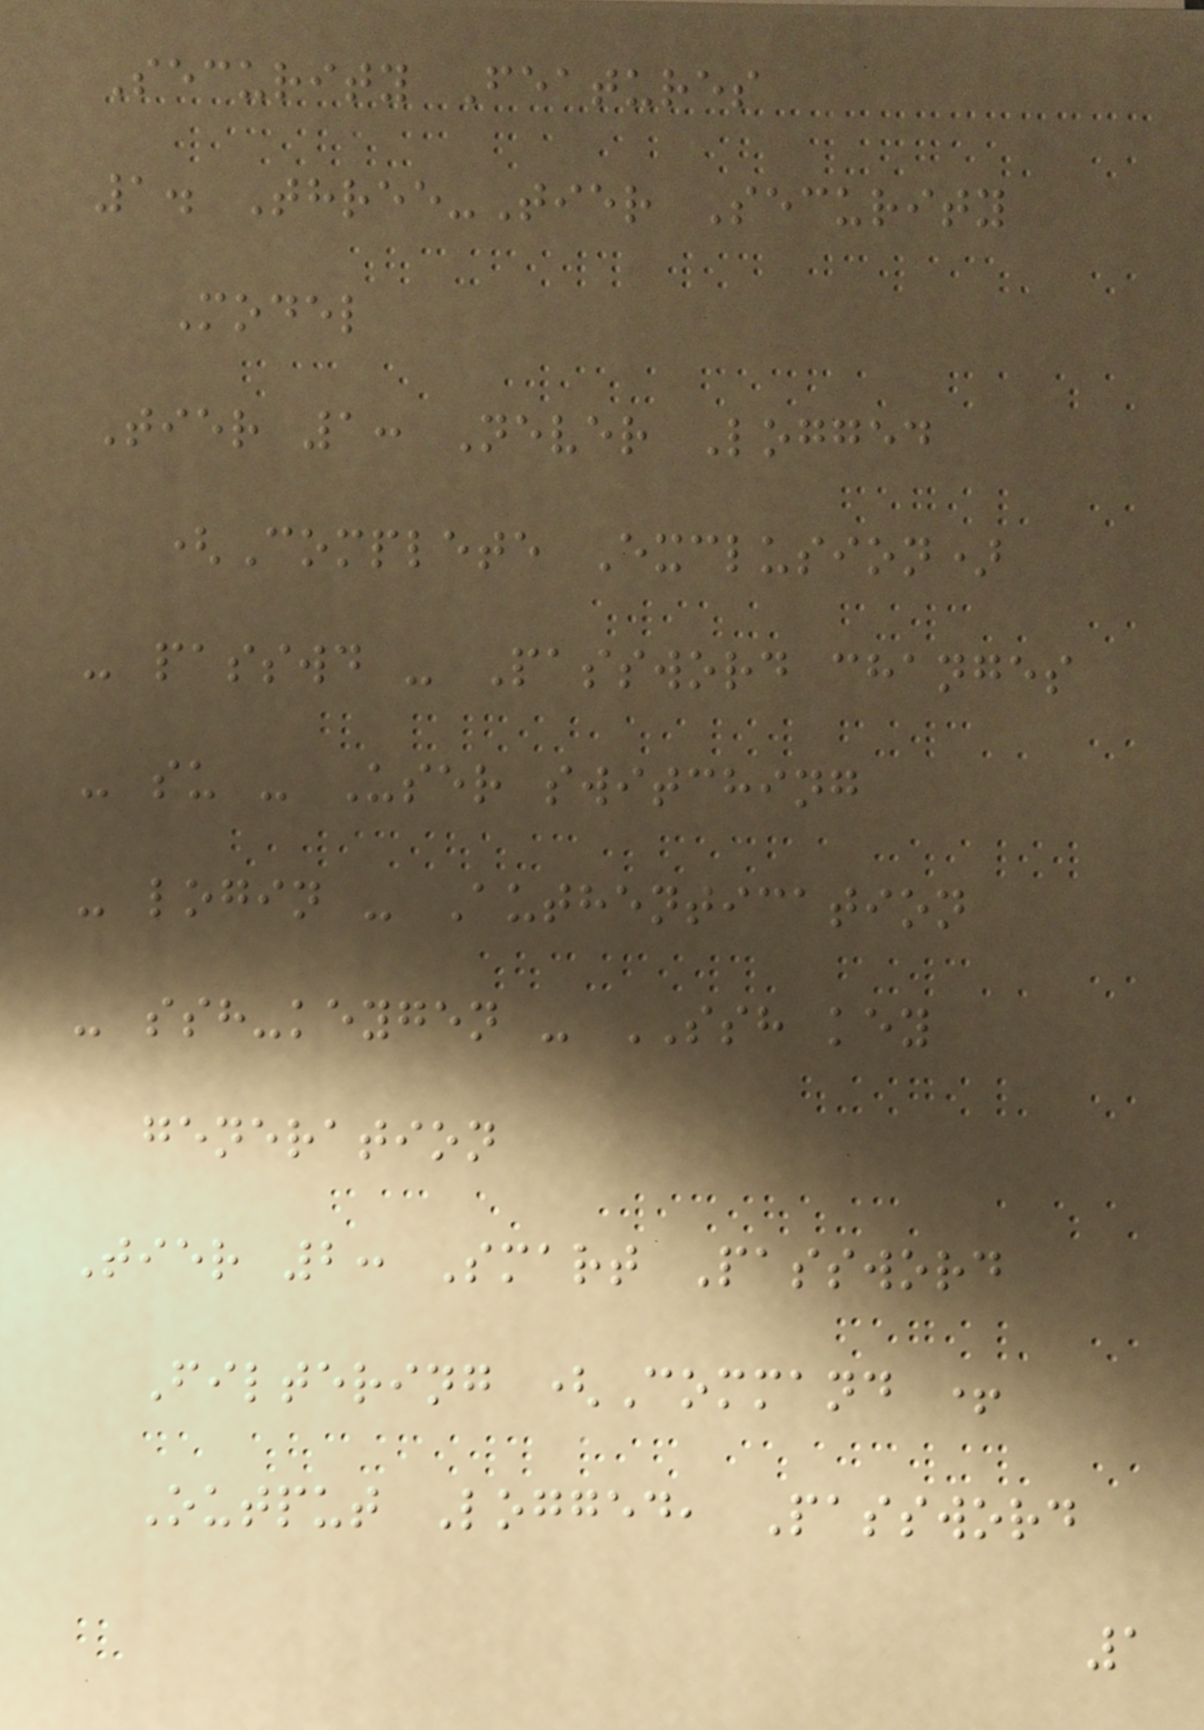Security Features
1. Three-Tier Security
Model
Tier 1: Never Logged
(Complete Exclusion)
- passwd - Password changes
- su - User switching
- login - Authentication
- ssh-keygen - SSH key
generation
Tier 2: Smart Password
Filtering (Command +
Output Logged, Password
1
